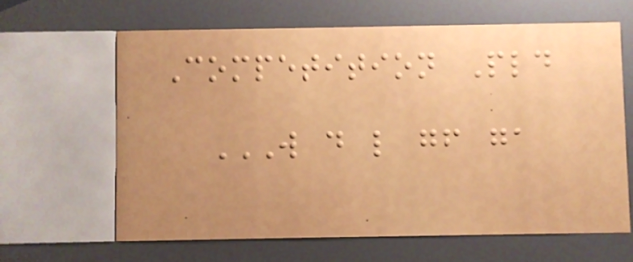Competition Pld
W D L GF GA
